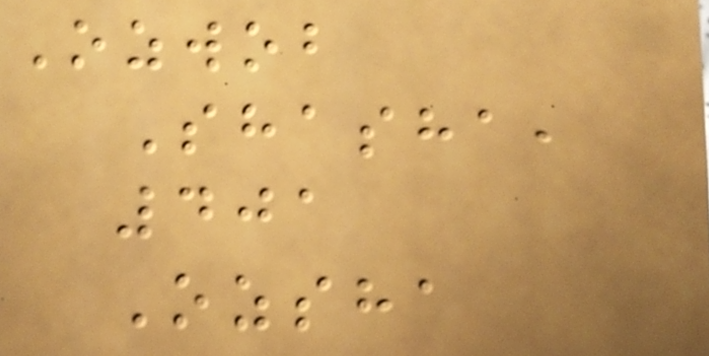Ozwob
Shasha,
401
Ozsha
